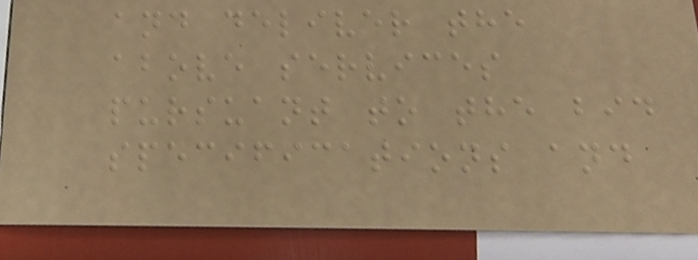and deliver the
above services
pursuant to the bid
specifications and
